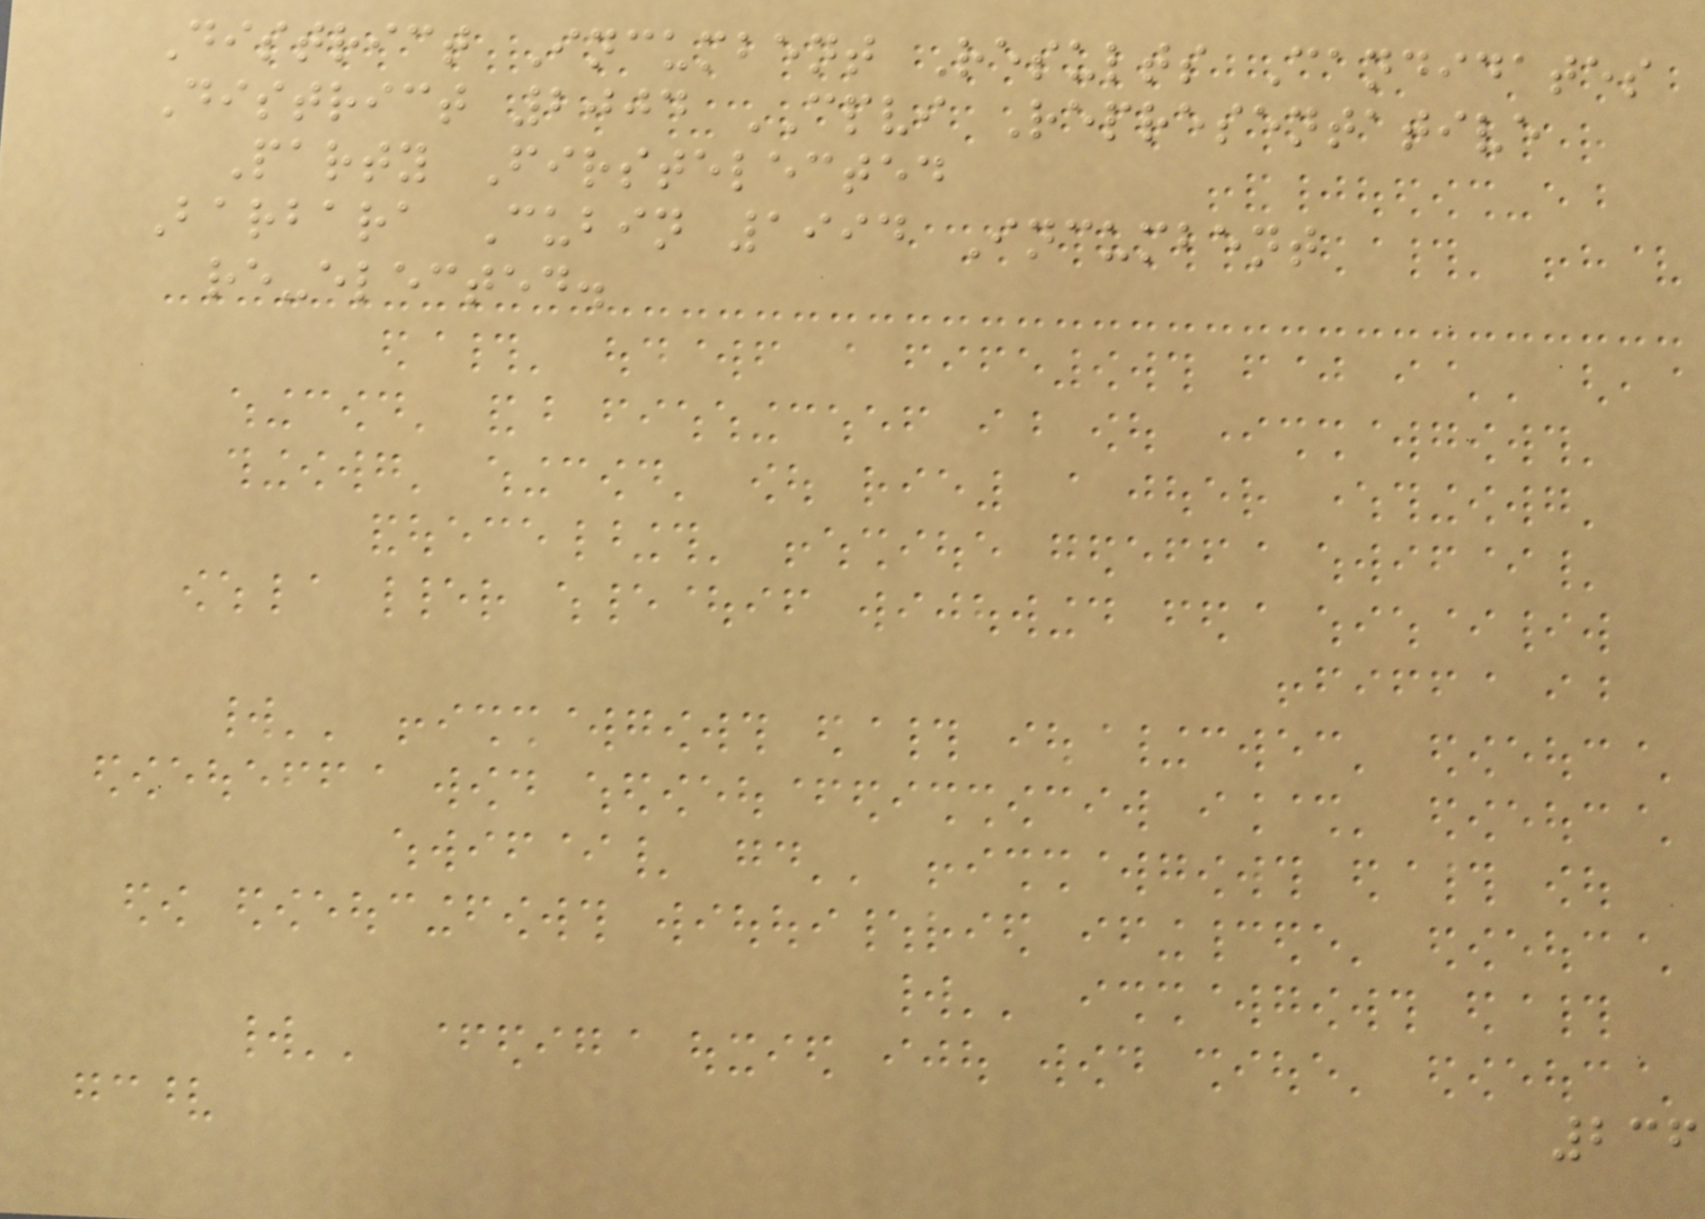District Incumbent Results Candidates
District 2004 CPVI Representative
Party Firstelected
Barbara Cubin 1994 Incumbent
re-elected.
236
